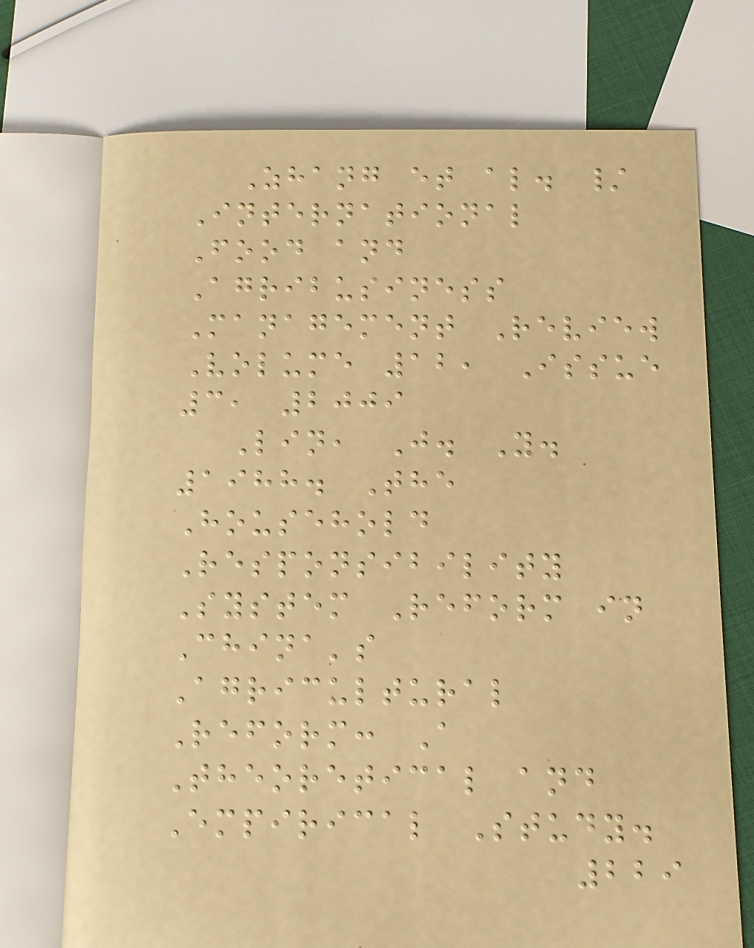Zhang et al. /
International
Food and
Agribusiness
Management Review
Volume 12, Issue
3, 2009
Lin, J. Y.
1988. The
Household
Responsibility
System Reform in
China's
Agricultural
Reform: A
Theoretical and
Empirical Study.
229
